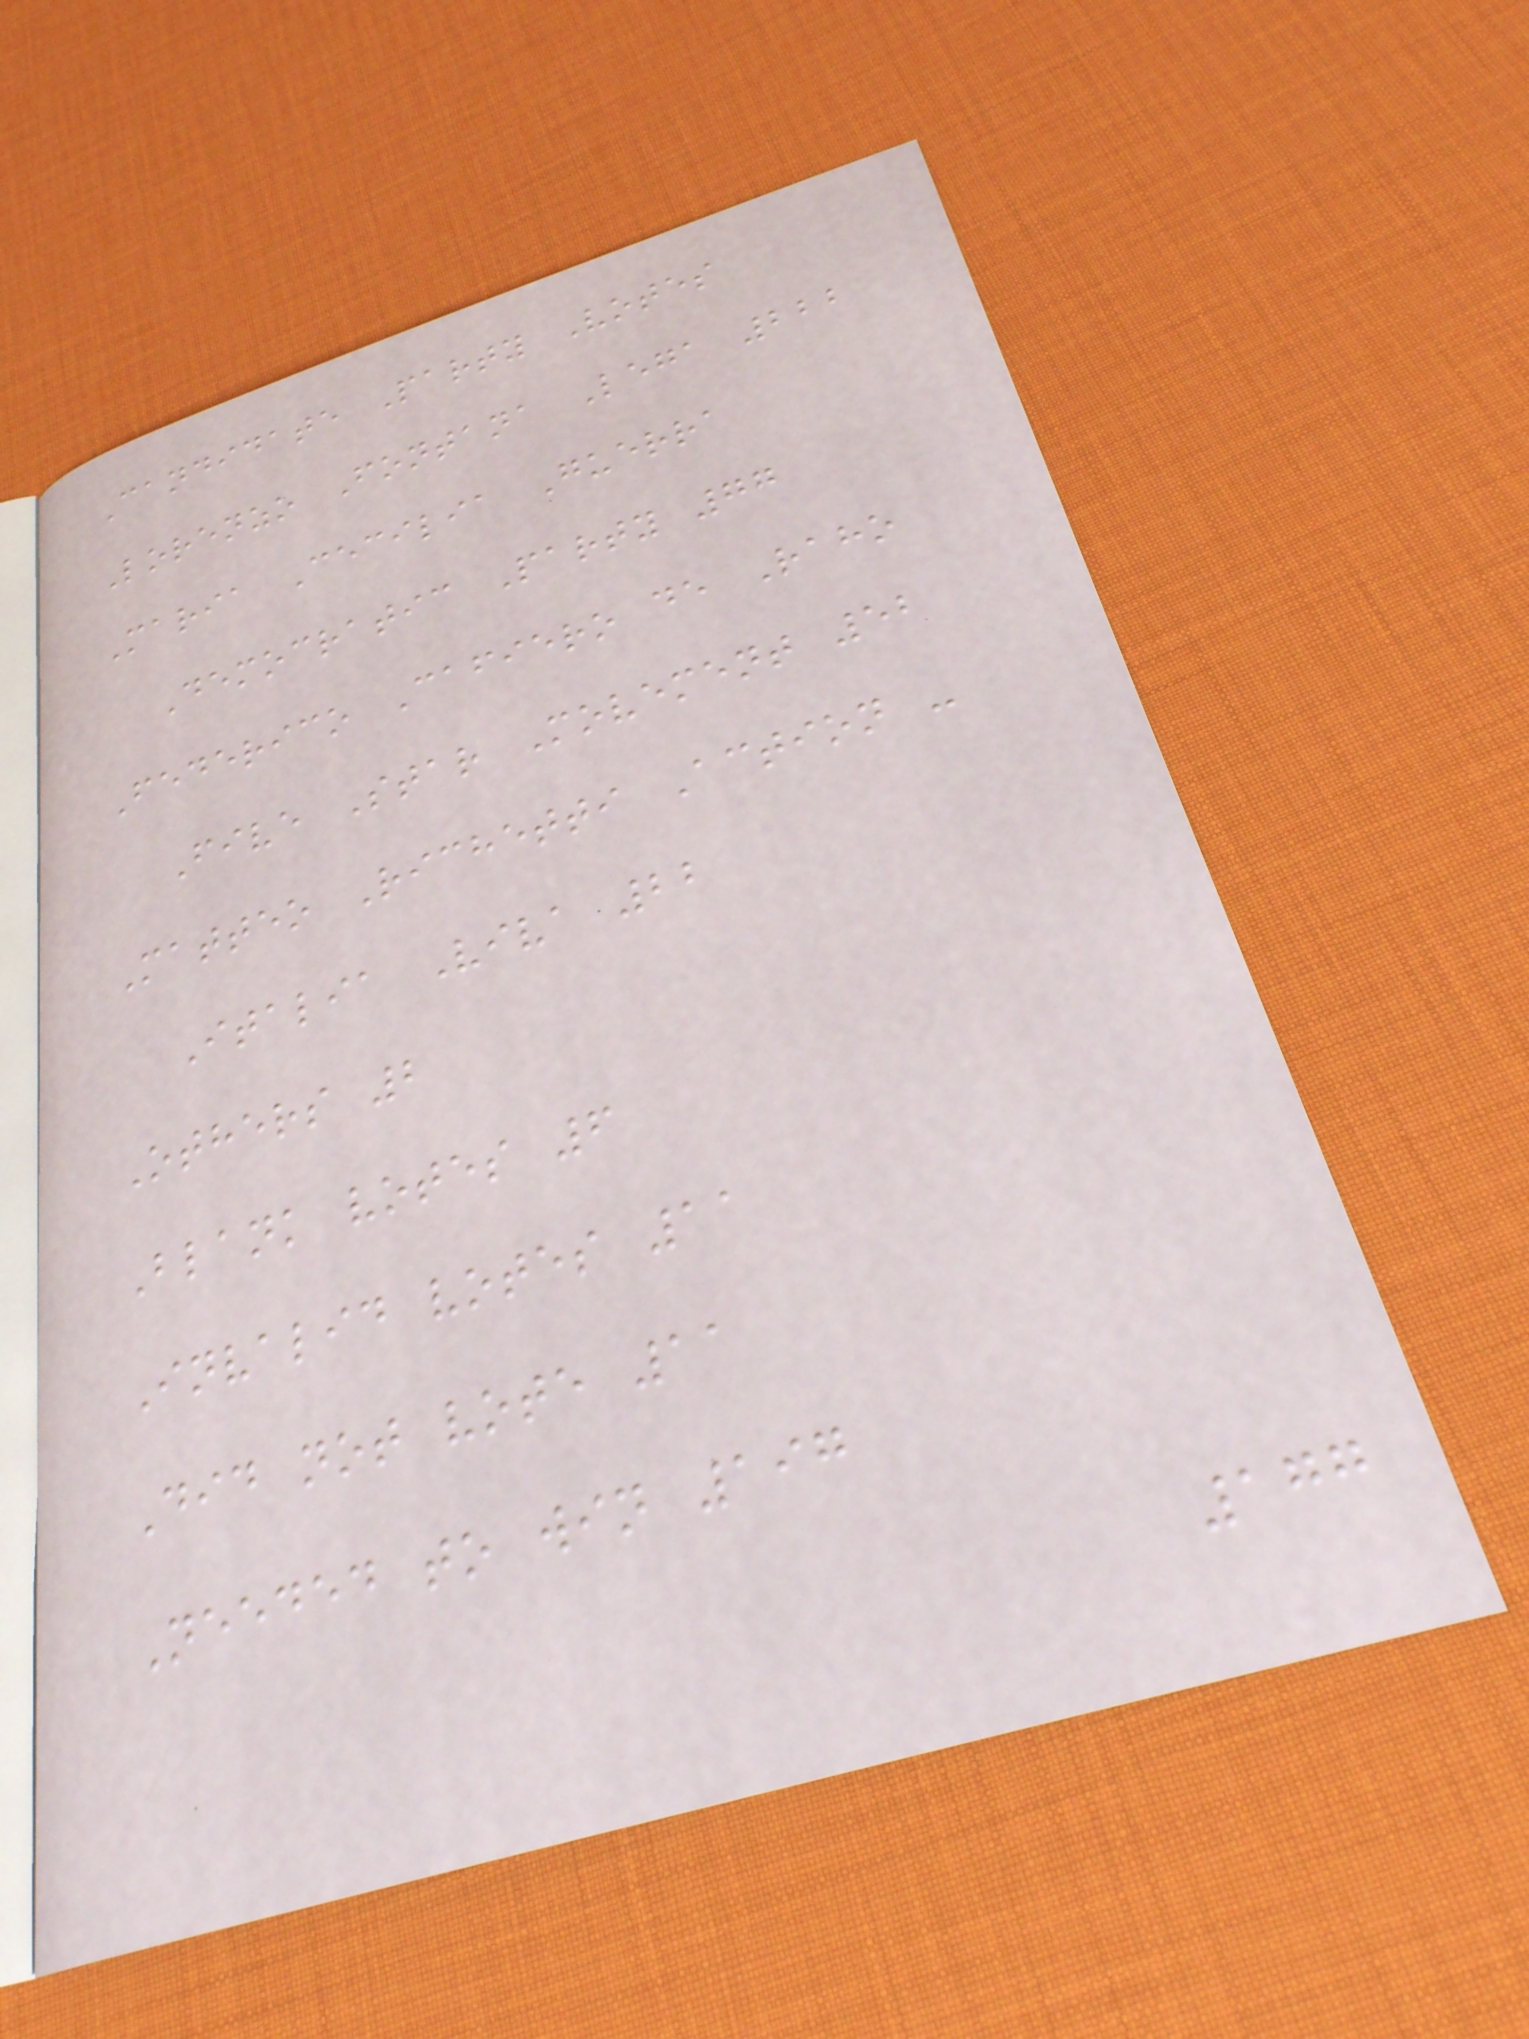Candidate Party Votes
Lorenzo Fontana Lega 222
Maria Cecilia Guerra
Democratic Party 77
Federico Cafiero de Raho
Five Star Movement 52
Matteo Richetti Action -
Italia Viva 22
Others 2
Blank votes 6
Invalid votes 11
Did not vote 11
Needed to win 197
177
